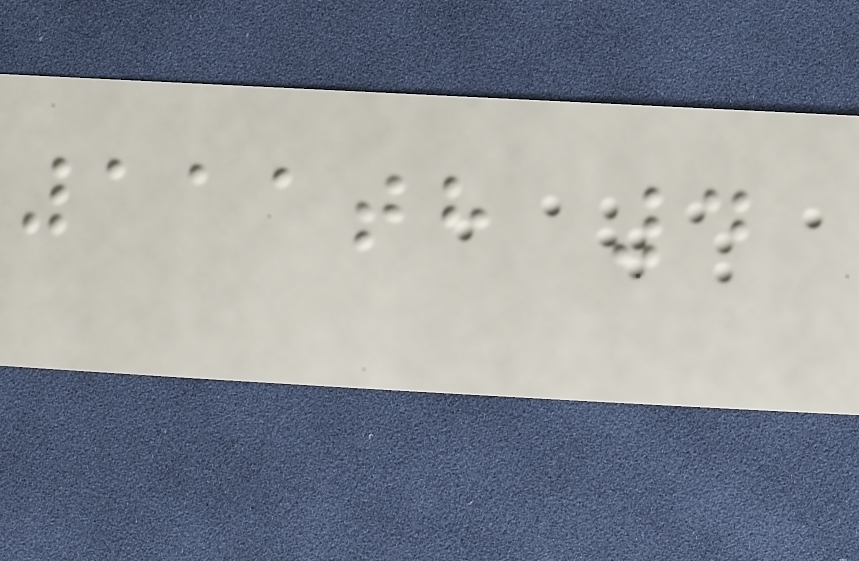111th 4
